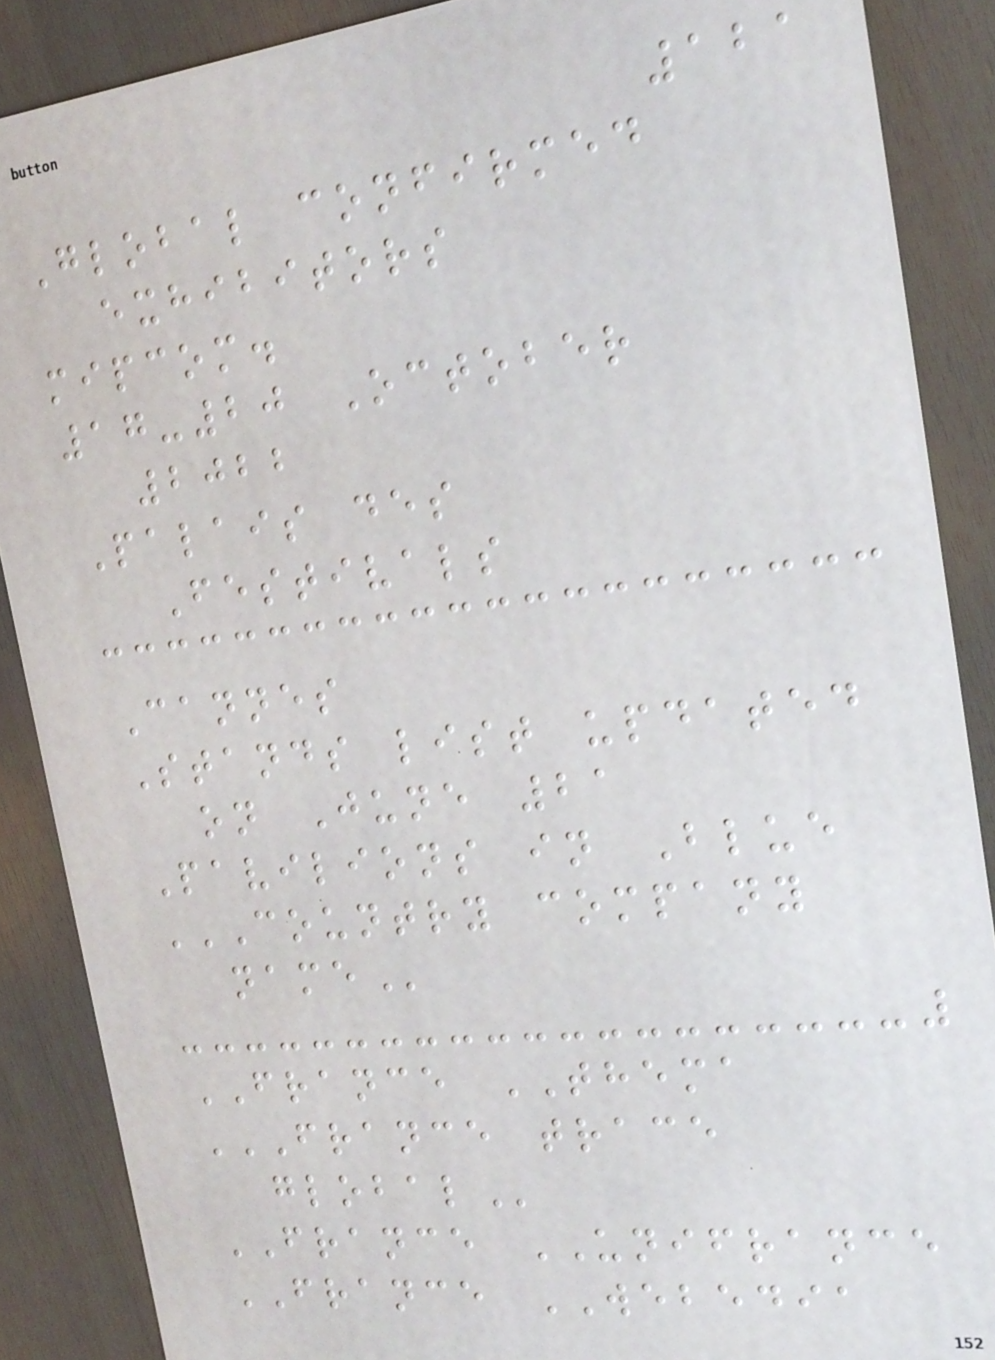121
Global confirmed
exhibitors
mipcom.
17-20 October
2022
Palais des
Festivals
Cannes
Stands list updated
on June 21
Pavilions in Blue
COUNTRY COMPANY
NAME
FRANCE THEMA
FRANCE TRACE
GLOBAL
FRANCE UNIFRANCE
FRANCE WEBEDIA
